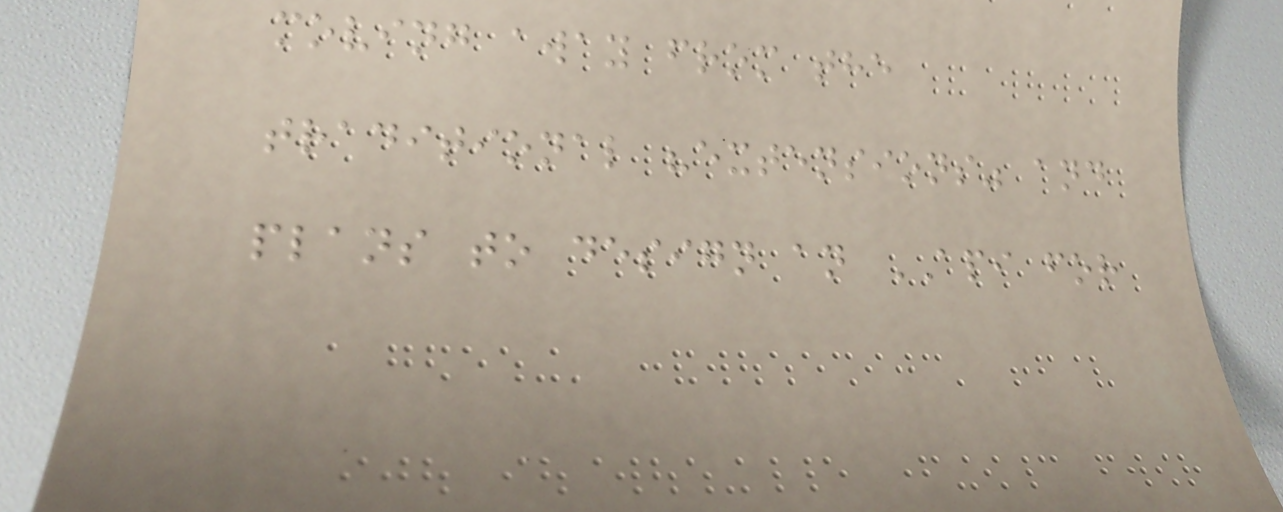moving away from the
traditional "extensions" and
plans to design an API for
